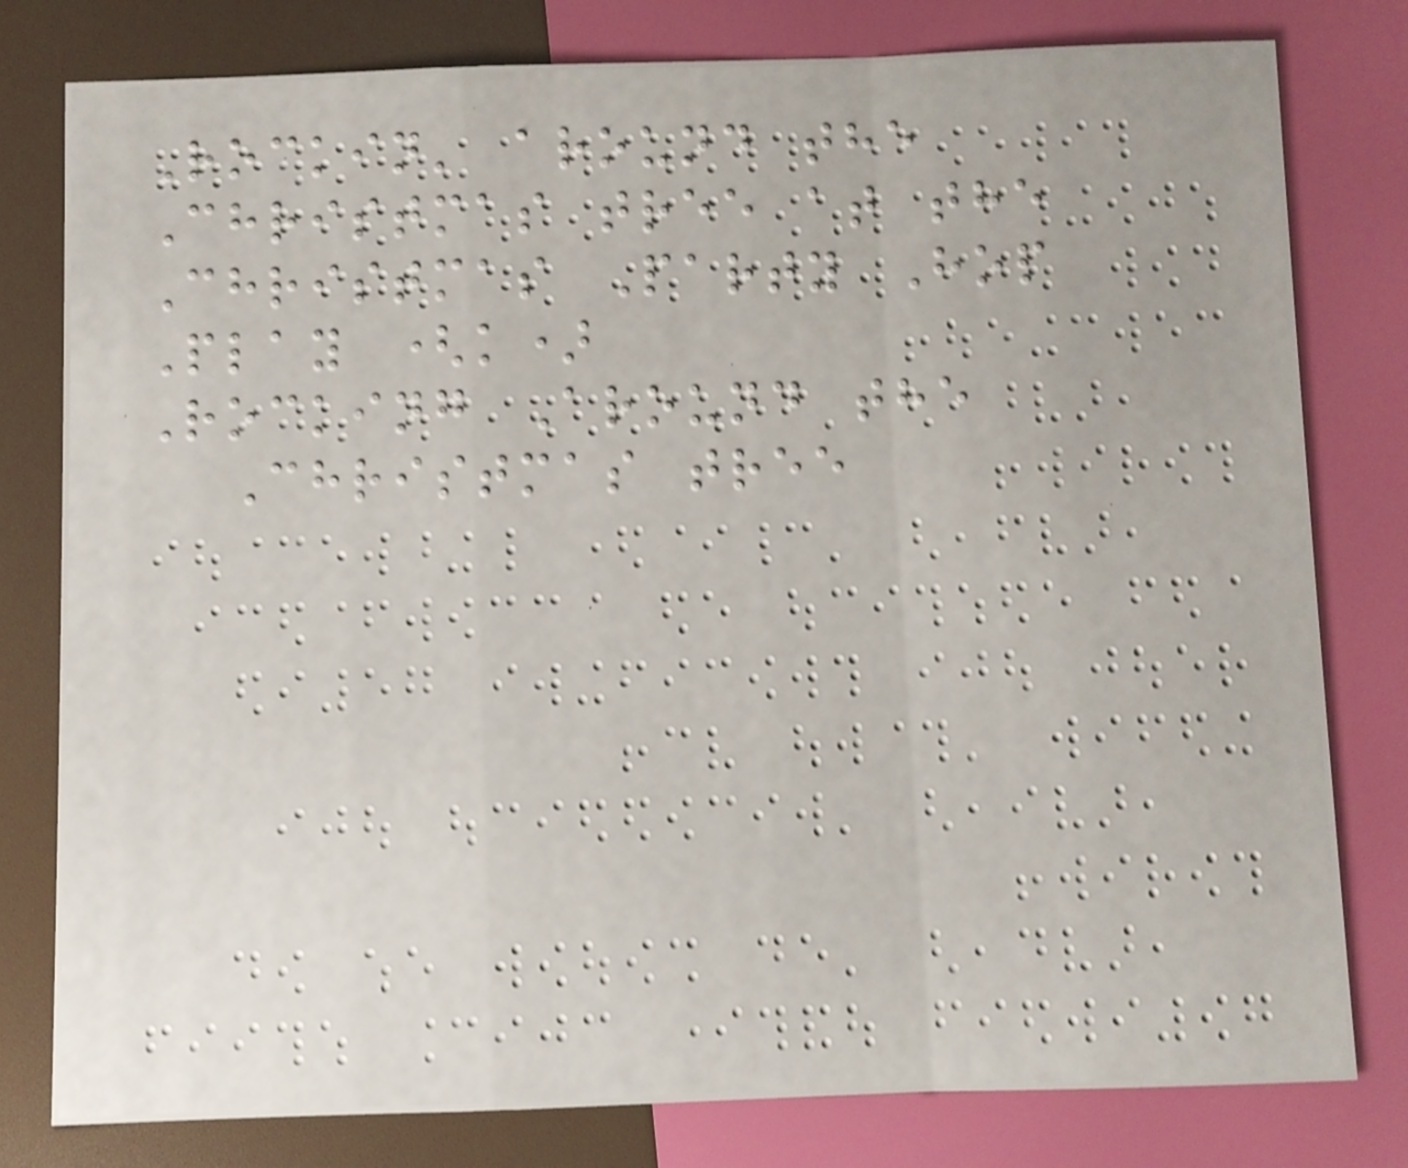Rockin' around the
Christmas tree at the
Christmas Party Hop
Play (k)
Rocking Around the
Christmas tree
